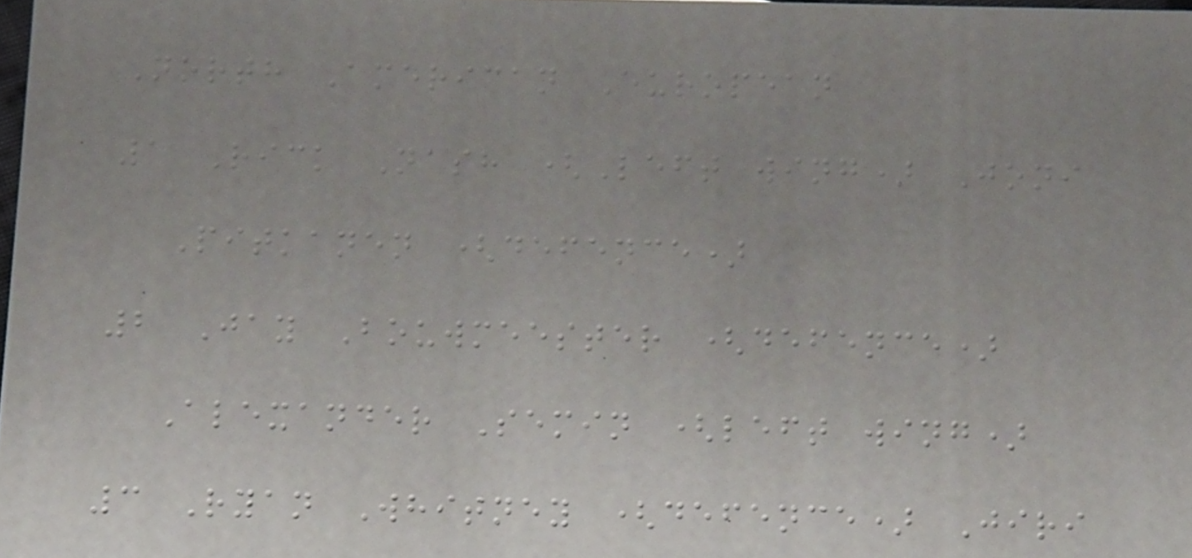North American European
1 Rick Nash (Left wing) Joni
Pitkanen (defence)
2 Jay Bouwmeester (defence)
Alexander Semin (left wing)
3 Ryan Whitney (defence) Jiri
